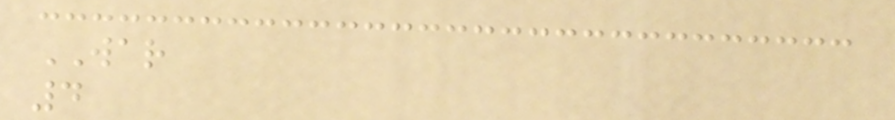WAR
4
